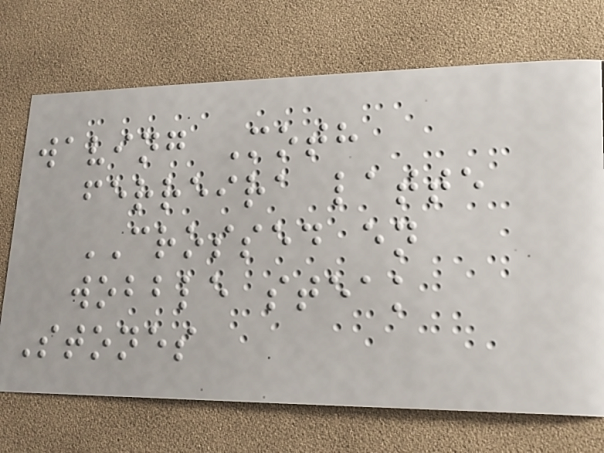waving Moth
ferreira latte
CROSSED en
wobble steak
Stones
